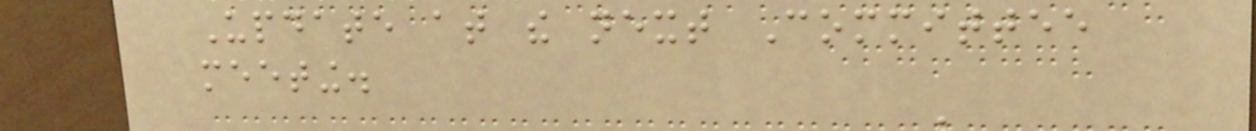Update at the next Committee
meeting.
